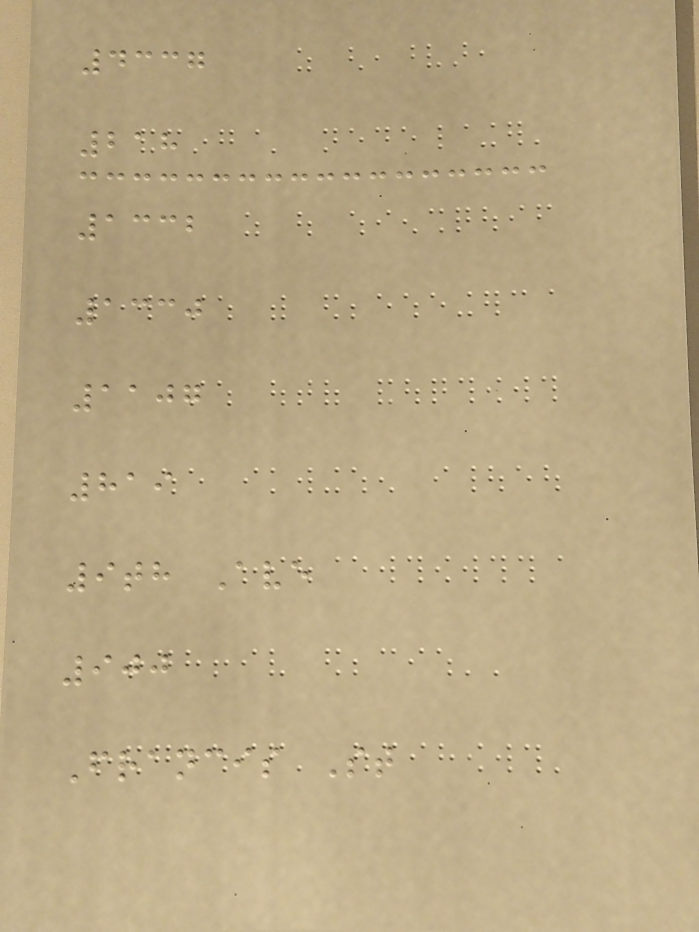4337
218
1332
1330
1107
819
9th Ave
900
Francis St
